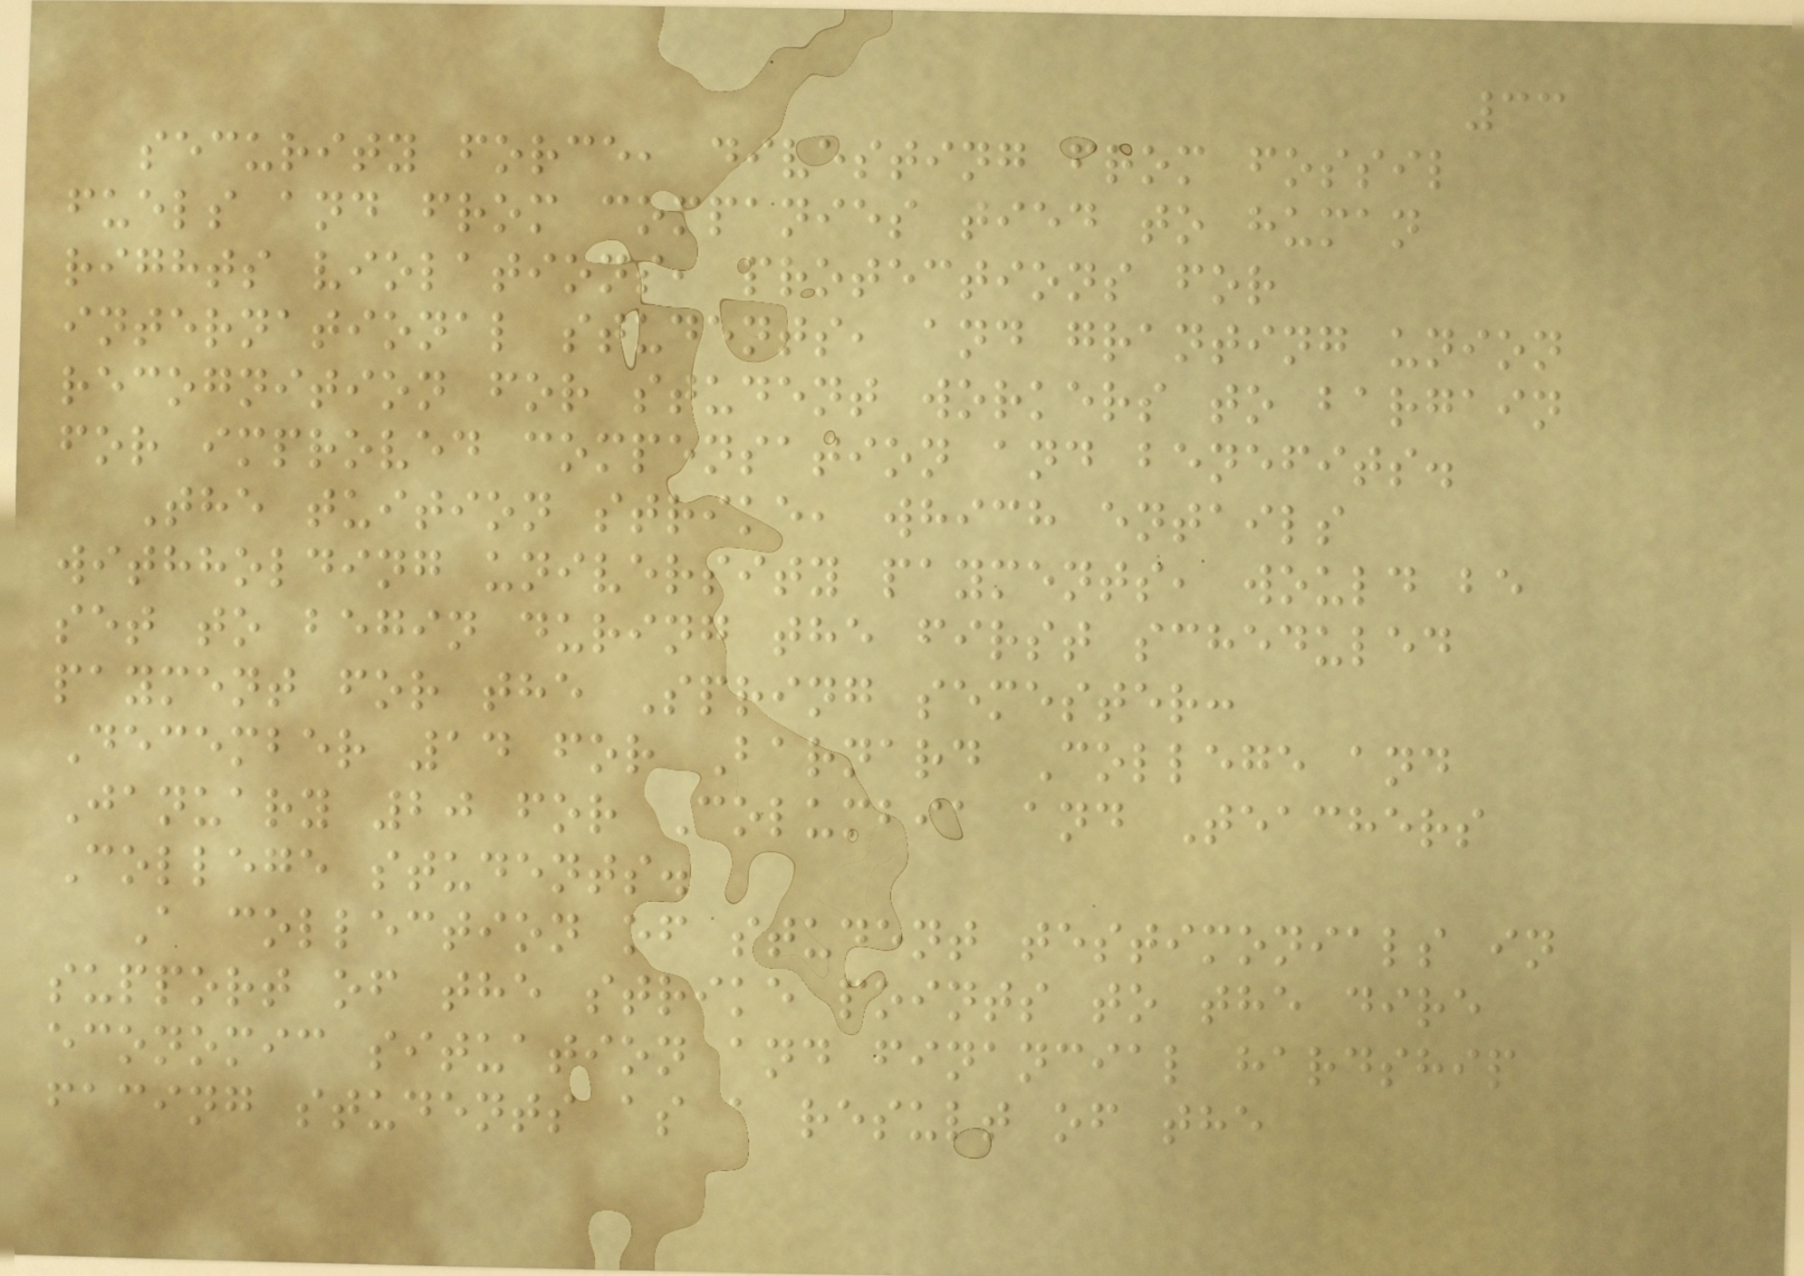33
security force, divesting from fossil
fuels and from companies tied to human
rights violations, protections for
international students, and granting union
recognition for student workers to bargain
for improved compensation and benefits.
The tuition strike, which entails
withholding university payments, would be
set to begin during the first scheduled
payment for the Spring semester:
December 14 for Barnard College and
January 20 for Columbia and Teachers
College students.
A collection of student testimonials in
support of the strike points to the dire
economic situation and financial hardship
facing students as a result of the
